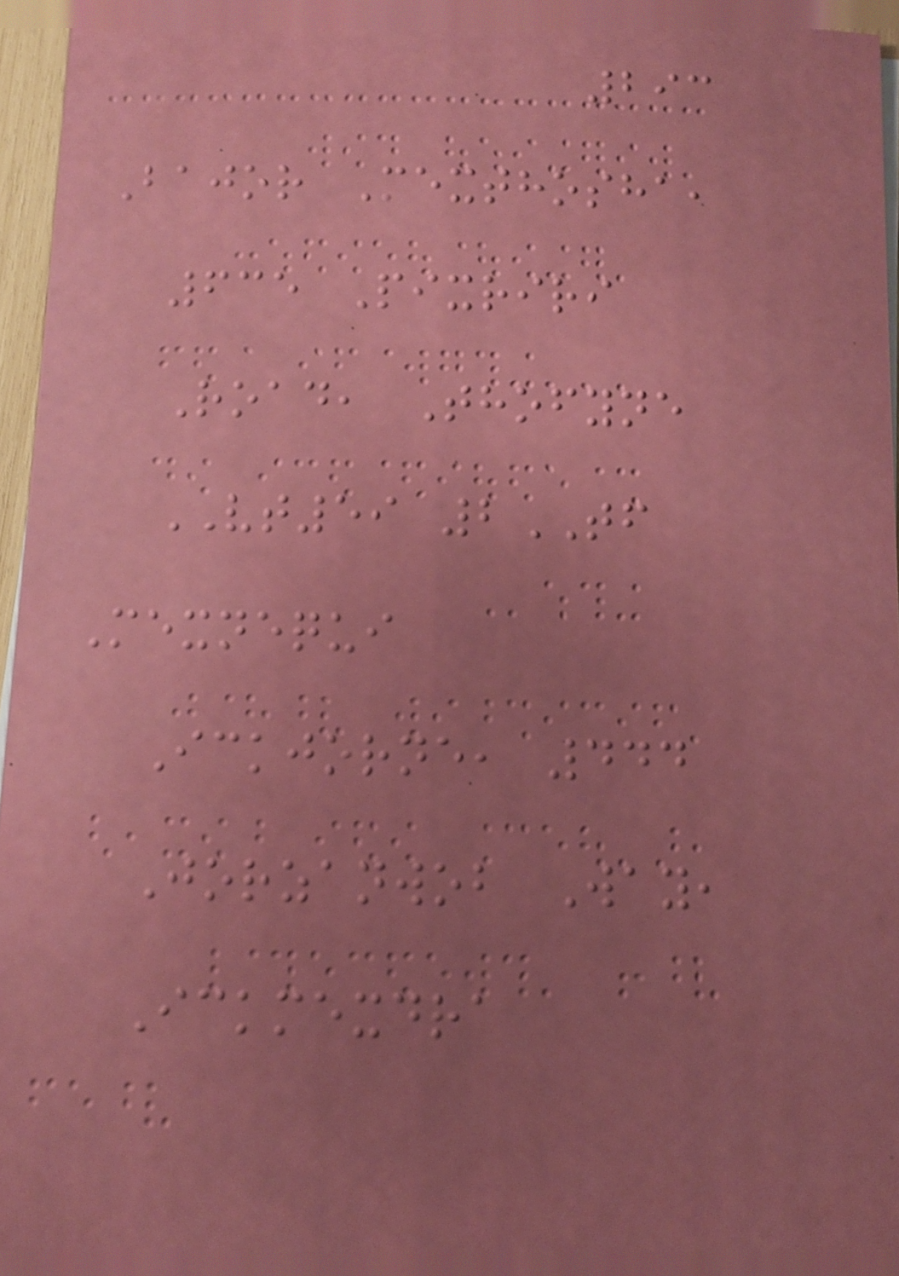293
Bajor Mexthosha,
635 Pixriri
Road, Thofyne
VT59 2TF
Mexnequi
Ickjorne, 444
Jorzanwob Way,
Ickmexdra
